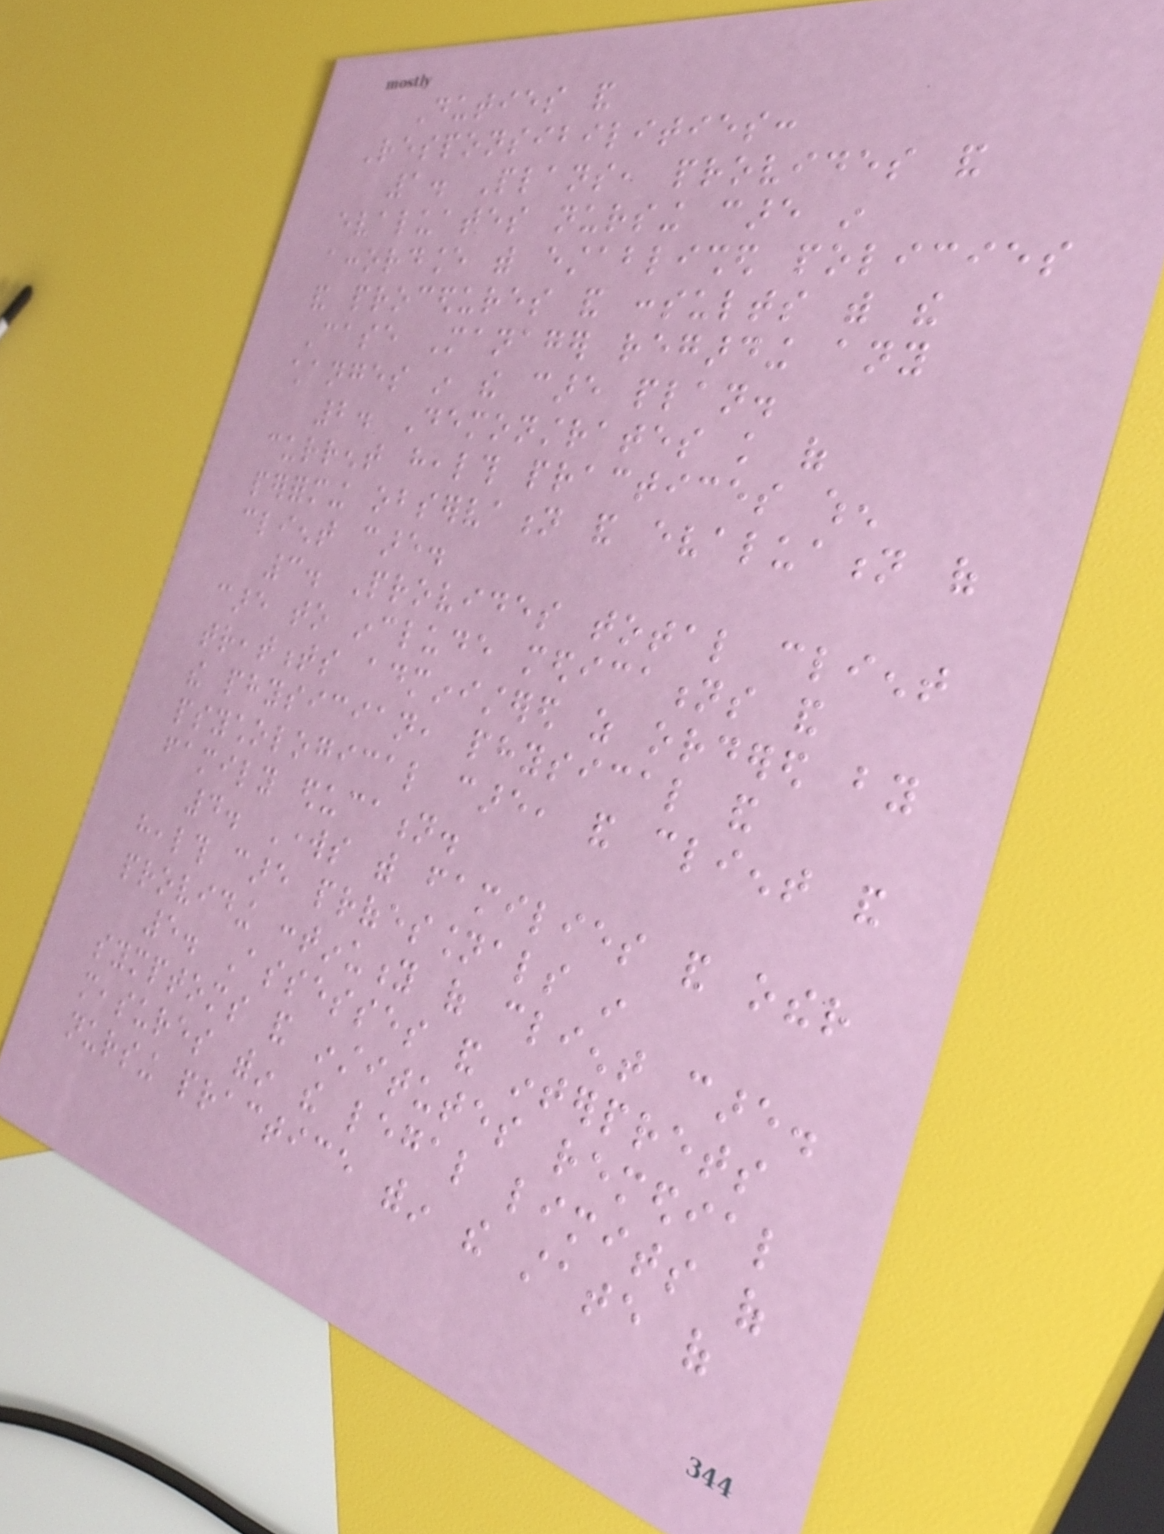Duties and
Responsibilities:
1. Plans, provides and
evaluates nursing care in
accordance with established policies
and procedures and consults with the
Case Manager regarding any
changes in the care plan.
2. Demonstrates knowledge of
current health practices when
performing observation and evaluation of
client care.
3. Provides total client
care to include medications and
treatments administered as ordered by
the physician, physical and
psychological care, and client and
family education.
4. Works with families and other
health care professionals in
providing continuity of client care.
5. Assesses and interprets
symptoms and institutes remedial
measures within the legal limits of
nursing practice within the state of
